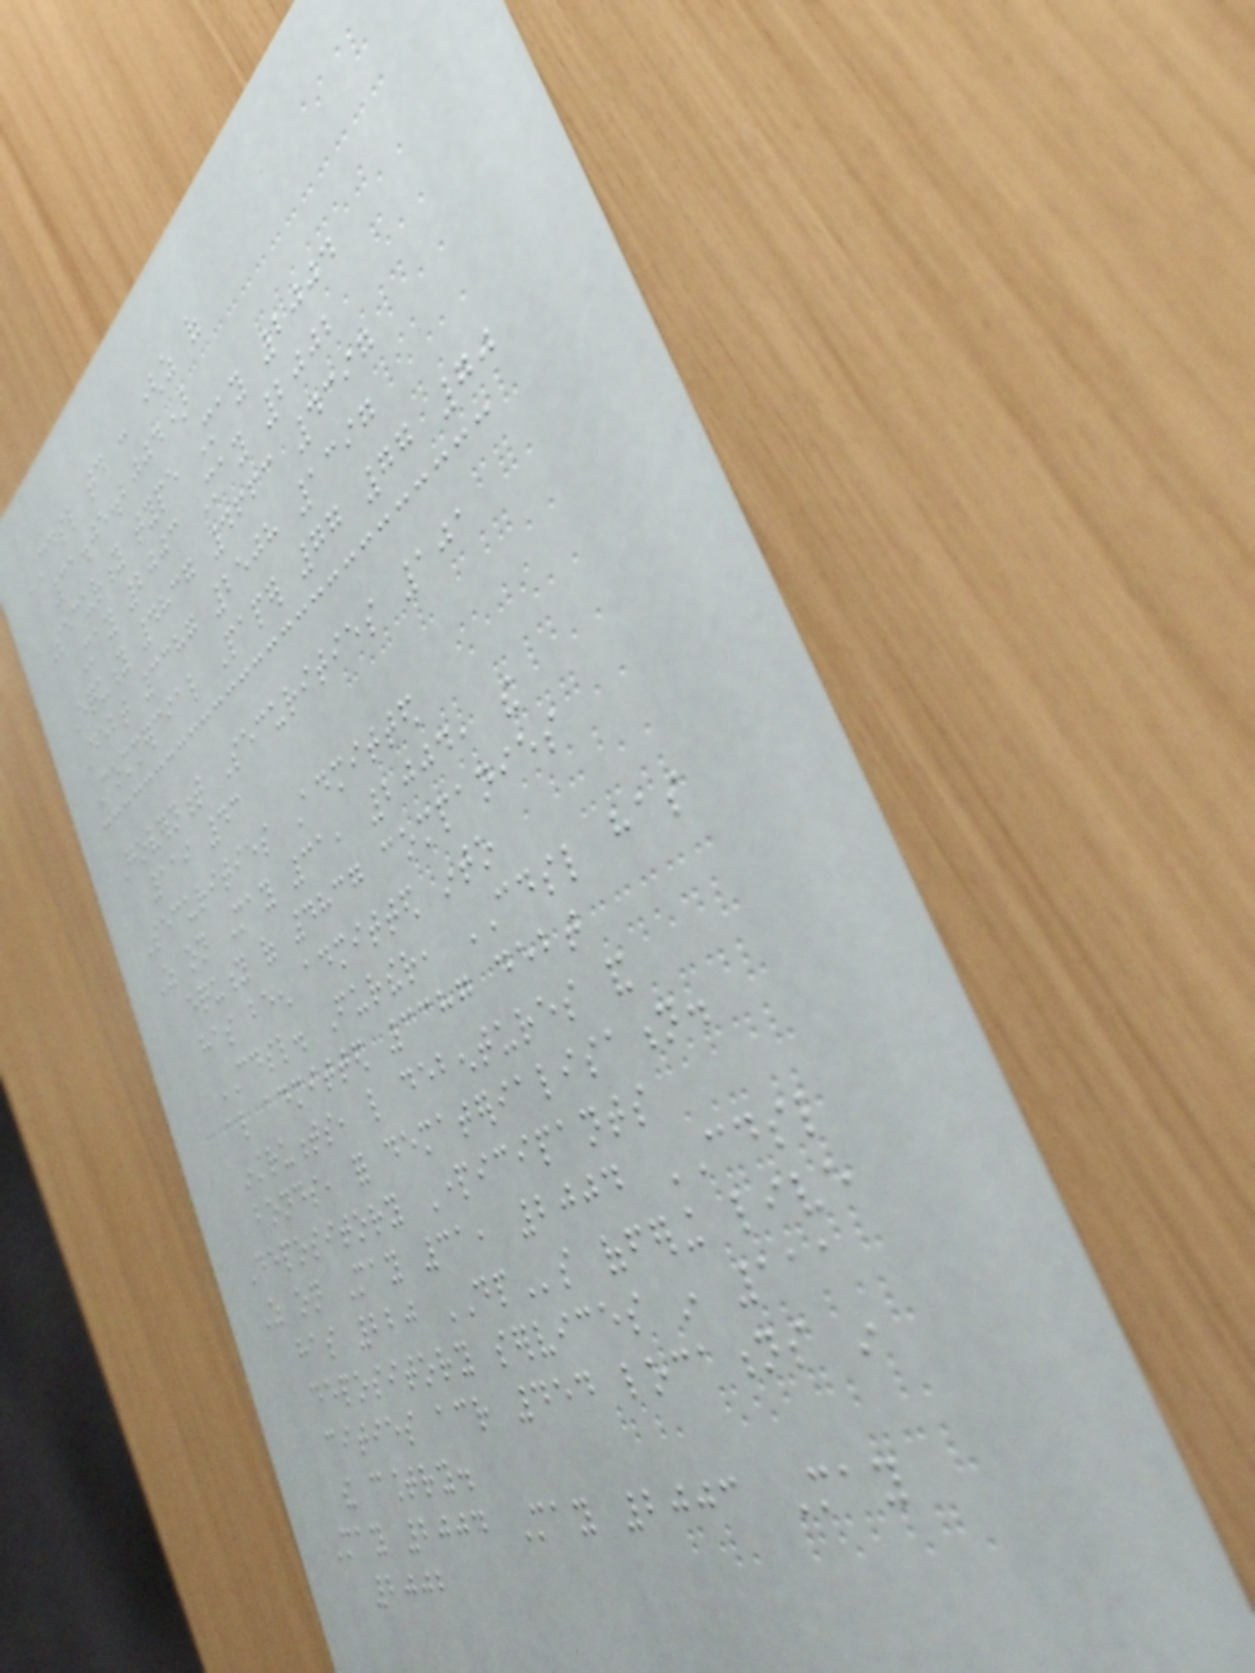CDSL today : (as of
31.05.2004)
Security type May 2004
May 2003 May 2002
Equity 4837 4663 4397
Debt 3387 2508 1397
Commercial Paper 77 77 70
Government Securities 101
119 43
Securities Admitted
As on May 31, 2004, the
equity of 4837 companies
has been admitted into
CDSL. Further, CDSL has
also admitted 3387 debt
instruments, like debentures and
bonds, for dematerialisation.
Depository Participants
As on May 31, 2004 CDSL
has 220 DPs offering live
depository services in 111
cities across 454 locations in
the country.
May 2004 May 2003 May
2002
